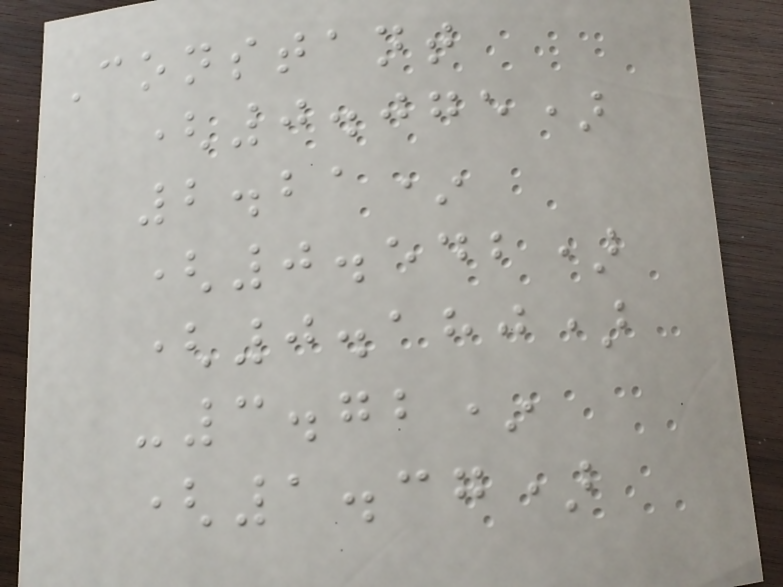Constant
(0.075)
2.21*
(0.542)
(0.180)
-3.72*
(1.37)
